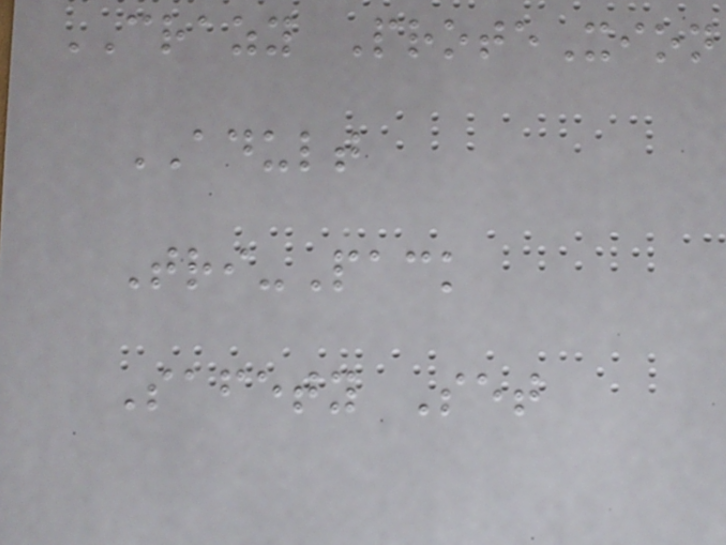CRAZY ProteXion
ADULT
Tri-Pack
Safety Set
